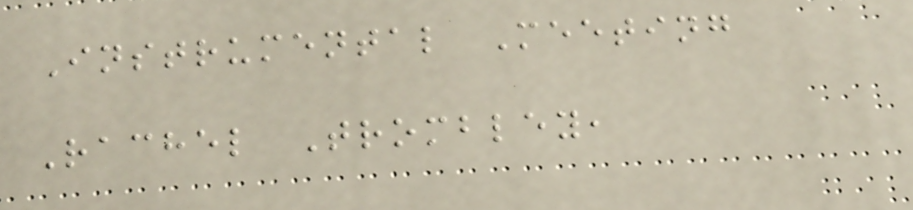Instrumental Meeting
Rachel Trombley,
